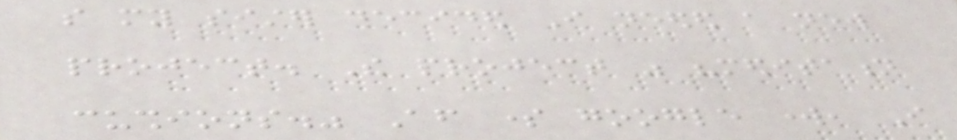so my sister decided I needed a new
project. The project was "meditation
cushions." After some google work, I
